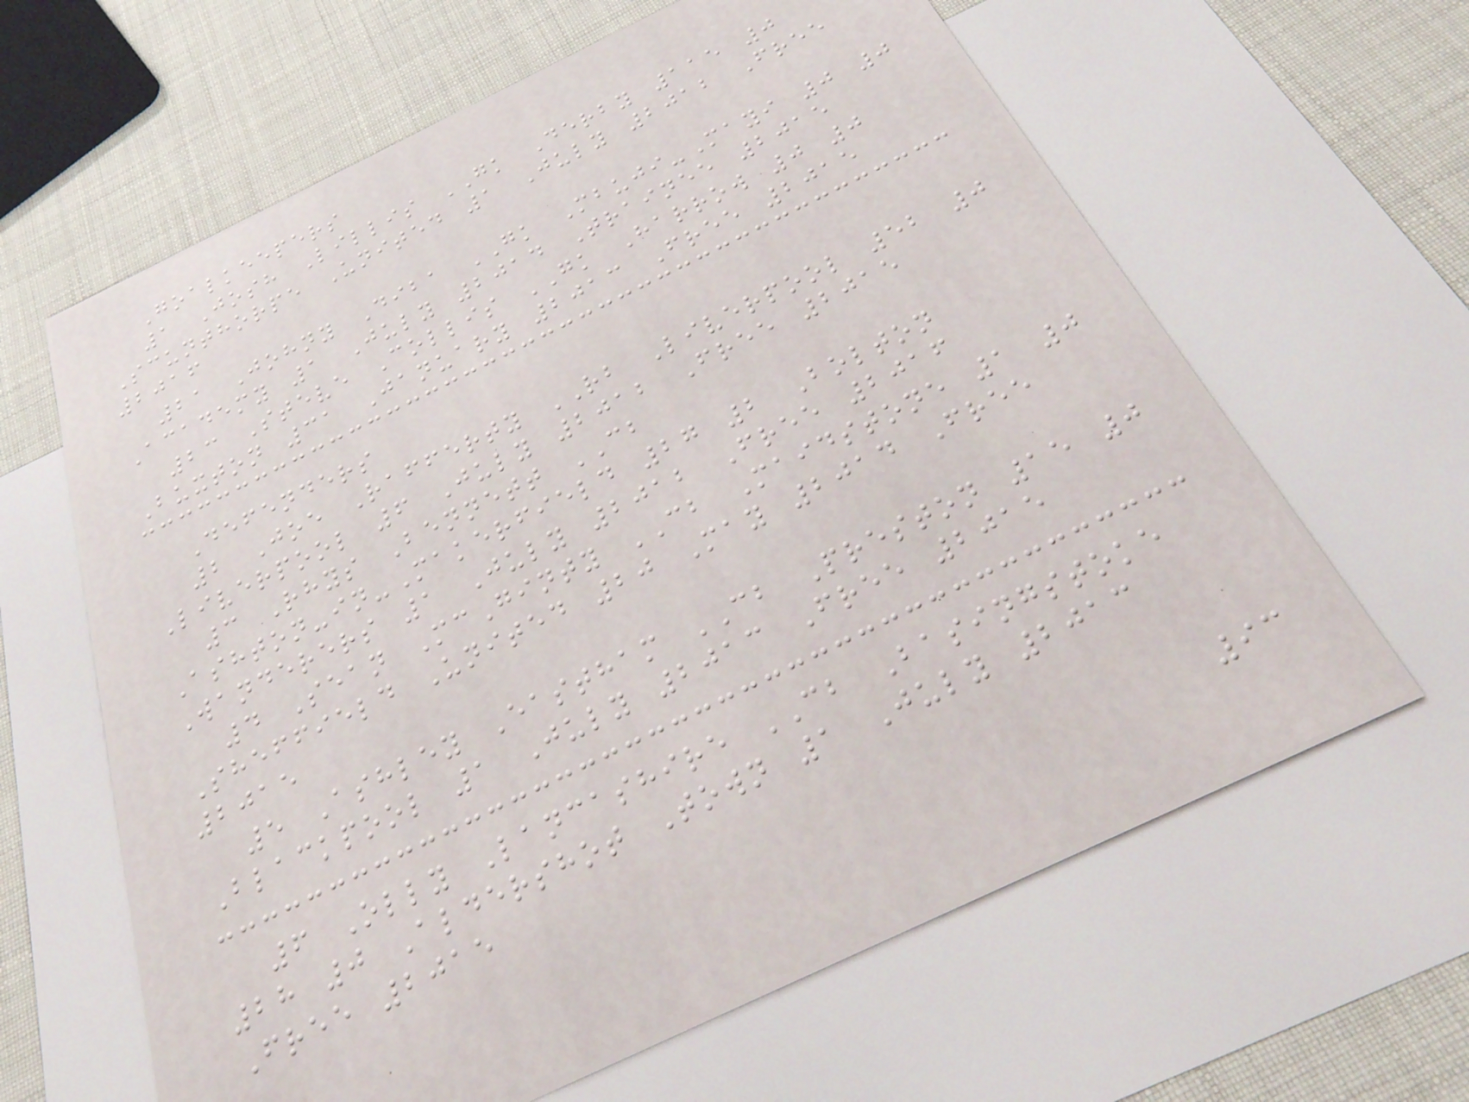Goalkeepers
1 Josh Lillis GK Derby 115 0
Scunthorpe United 1 July 2012 Free
2016
21 Johny Diba GK Mbuji-Mayi 0 0
Academy 1 July 2014 Trainee 2015
23 Steve Collis GK Harrow 0 0
Buxton 31 January 2013 Free 2015
Defenders
2 Joe Rafferty RB Liverpool 52 0
Liverpool 6 July 2012 Free 2015
3 Rhys Bennett CB
Ashton-in-Makerfield 27 2 Bolton
Wanderers 1 July 2012 Free 2016
4 Sean McGinty CB Maidstone 1 0
Sheffield United 20 May 2014 Free
2015
5 Ashley Eastham CB Preston 15 0
Blackpool 1 July 2013 Free 2015
6 Olly Lancashire CB Basingstoke
28 0 Aldershot Town 1 July 2013
Free 2015
93
